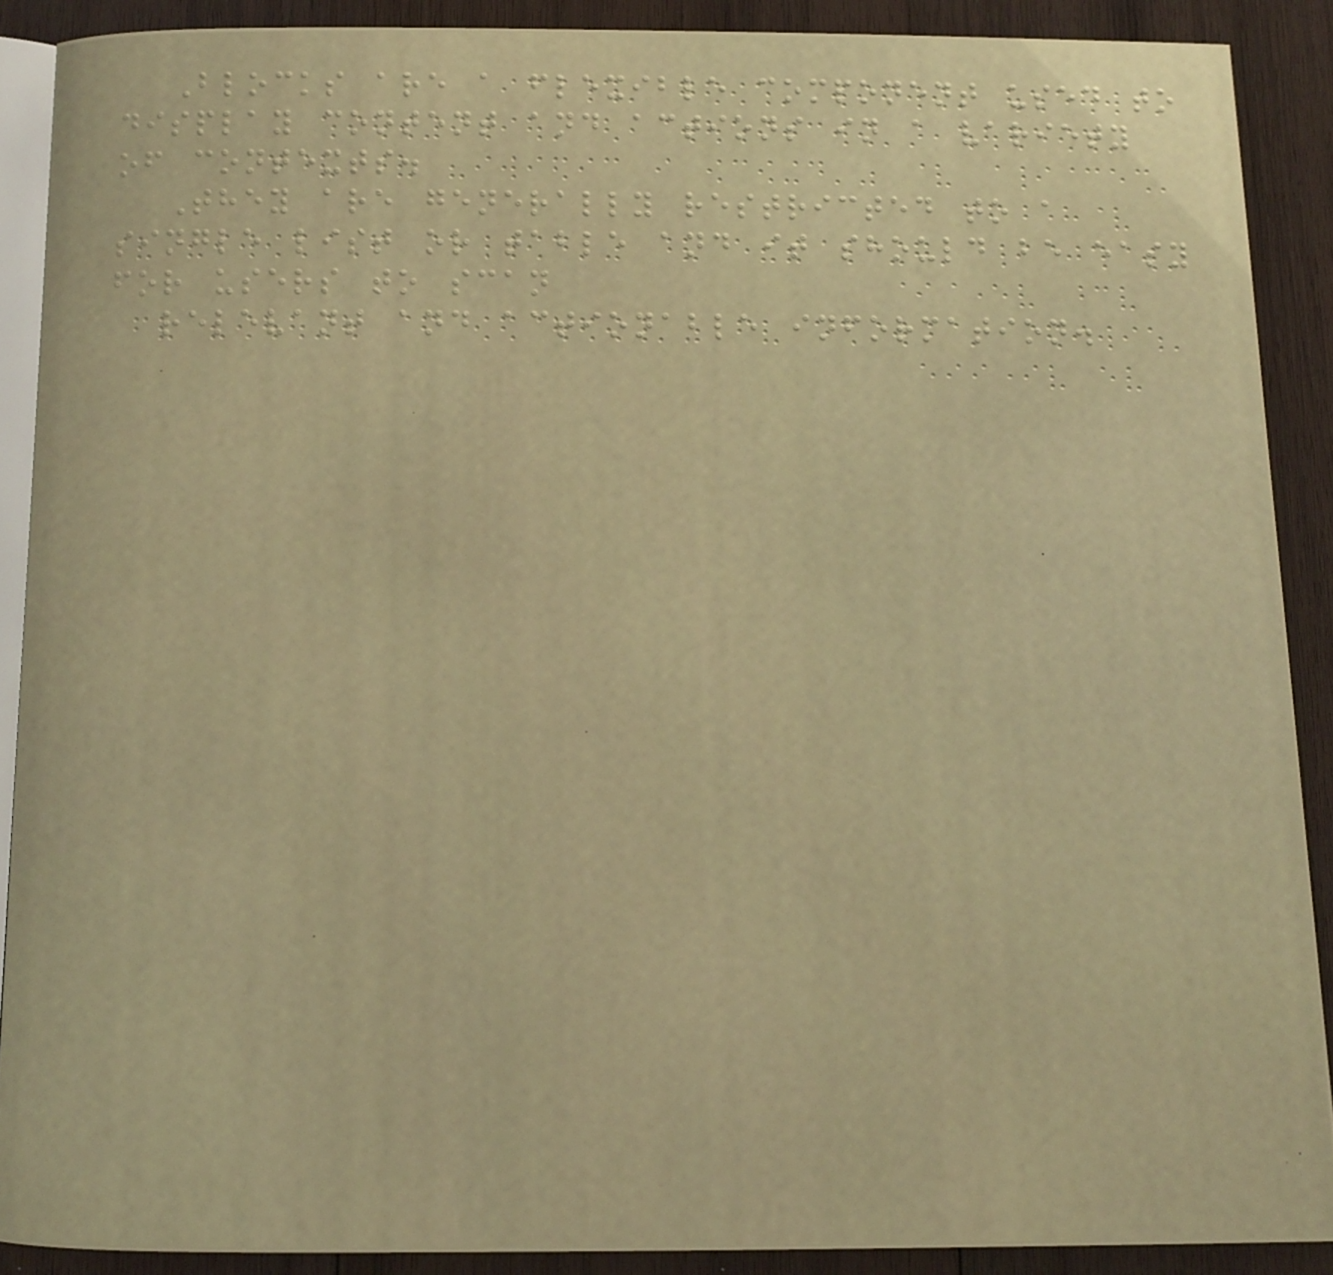Blocks are a flexible component used to
display content and actions in a variety
of contexts.
They are generally restricted to a
single list or table and it should be easy
for users to scan
relevant and actionable information.
